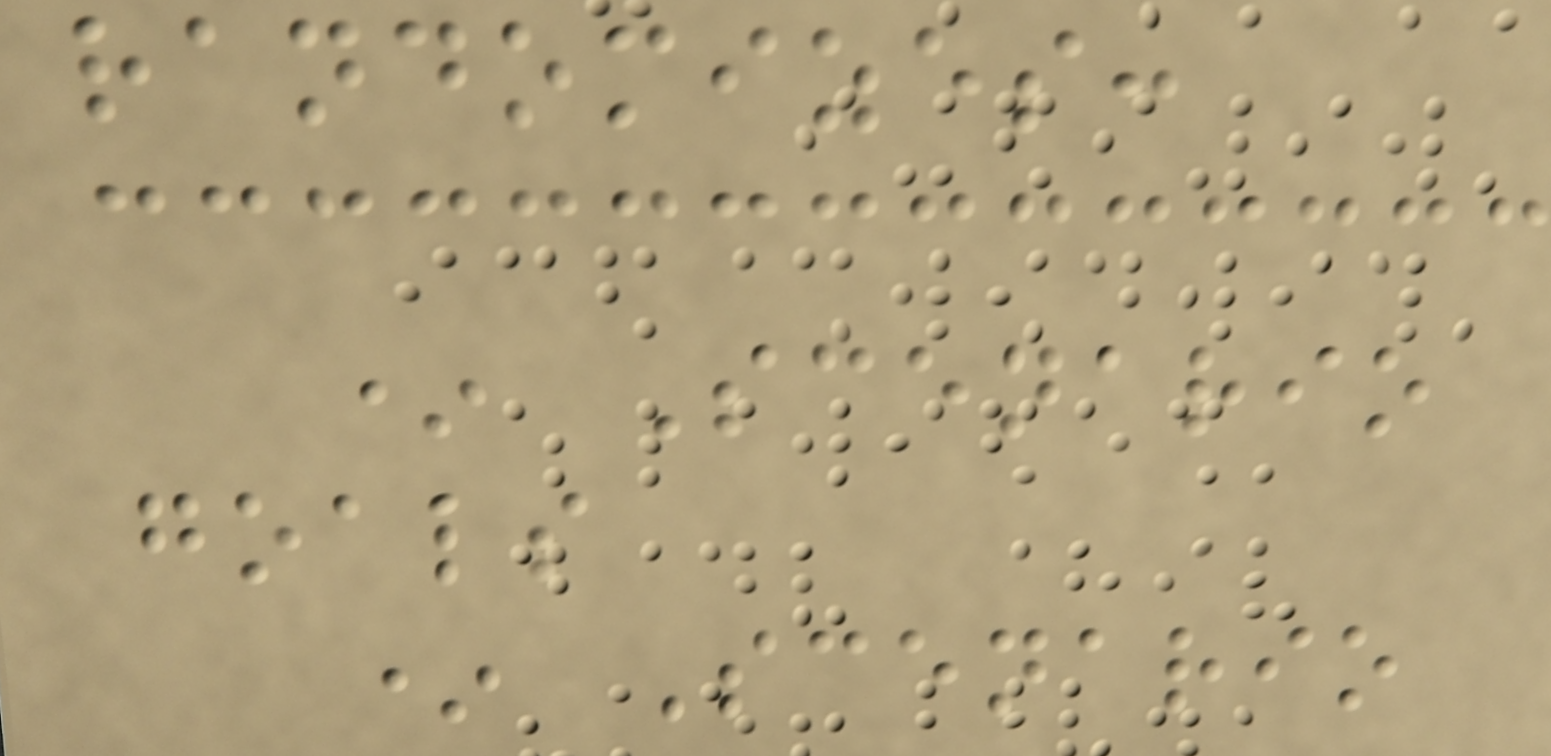randomizes:
* Scenario
goals
* Scenario
